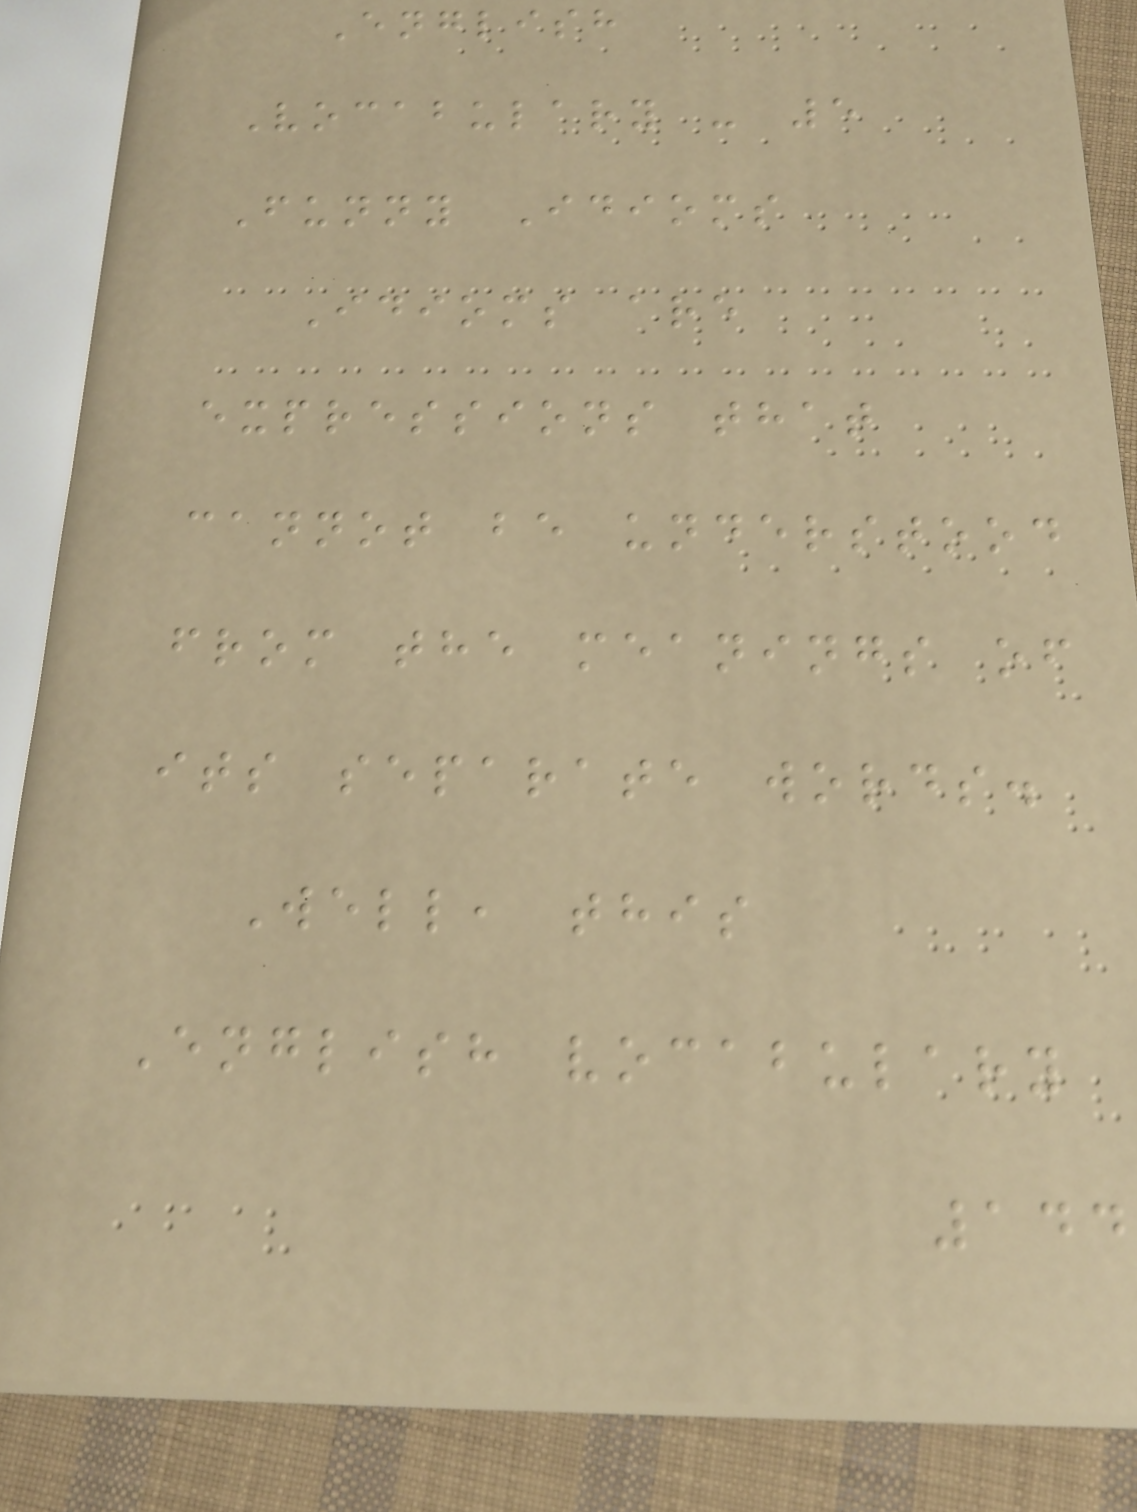English
Vocabulary - 5
Funny Idioms
Idioms are
expressions that
cannot be understood
from the meanings of
its separate words.
Well, this
English vocabulary
144
